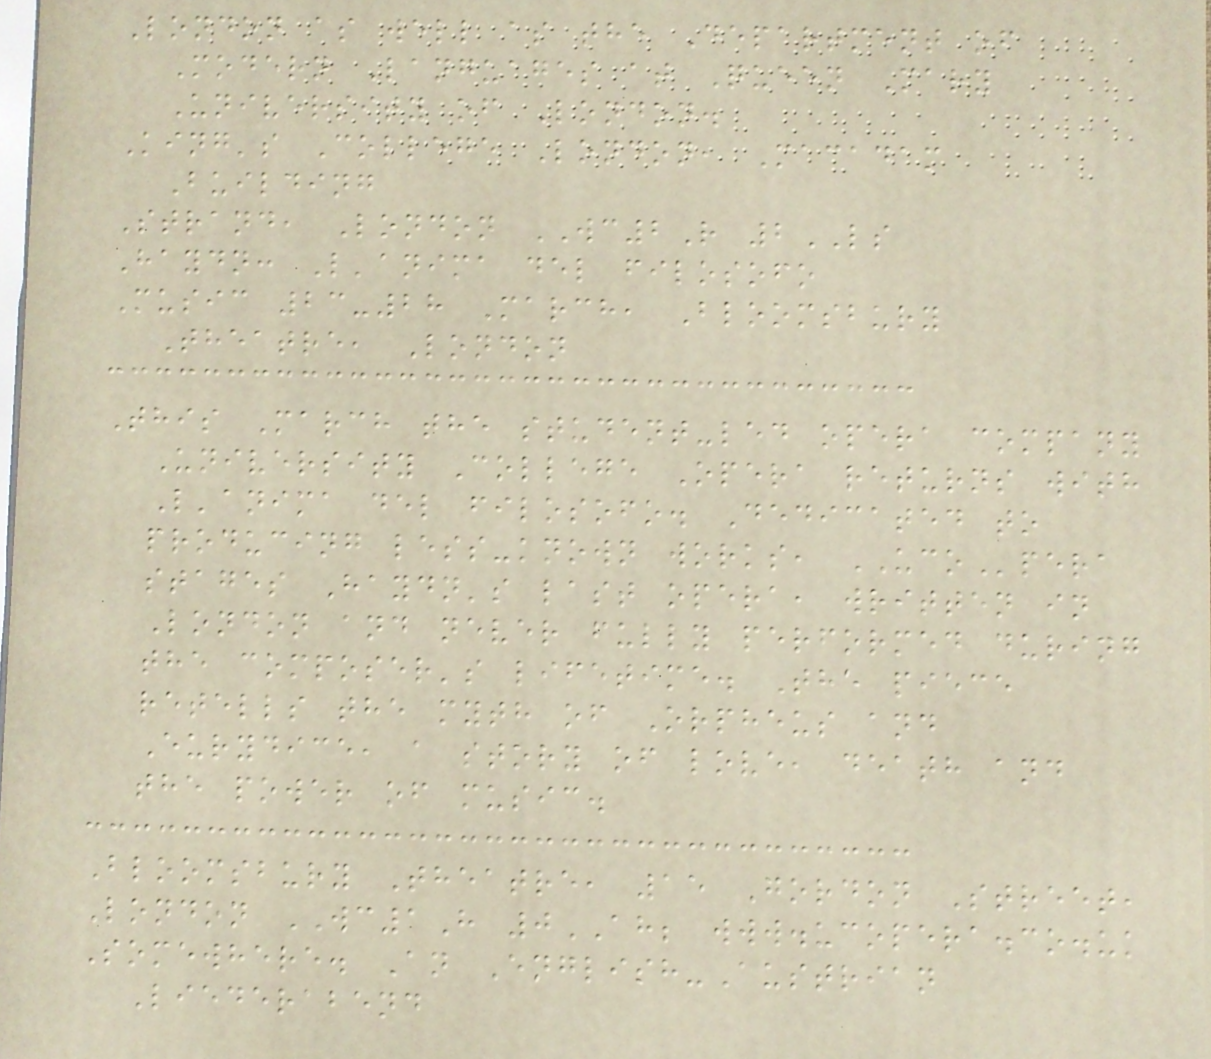London as well as the Department of
Modern Languages at Queen Mary
University of London.
King's College London, Macadam
Building
Strand, London WC2R 2LS
Haydn: L'anima del filosofo
Music 23-28 March, Bloomsbury
Theatre, London
This March the student-led opera company
University College Opera returns with
L'anima del filosofo. Dedicated to
producing less-known works, UCOpera
stages Haydn's last opera, written in
London and never fully performed during
the composer's lifetime. The piece
retells the myth of Orpheus and
Eurydice, a story of love, death and
the power of music.
Bloomsbury Theatre, 15 Gordon Street,
London WC1H 0AH; www.ucopera.co.uk
Somewhere. An English-Austrian
Liederabend
